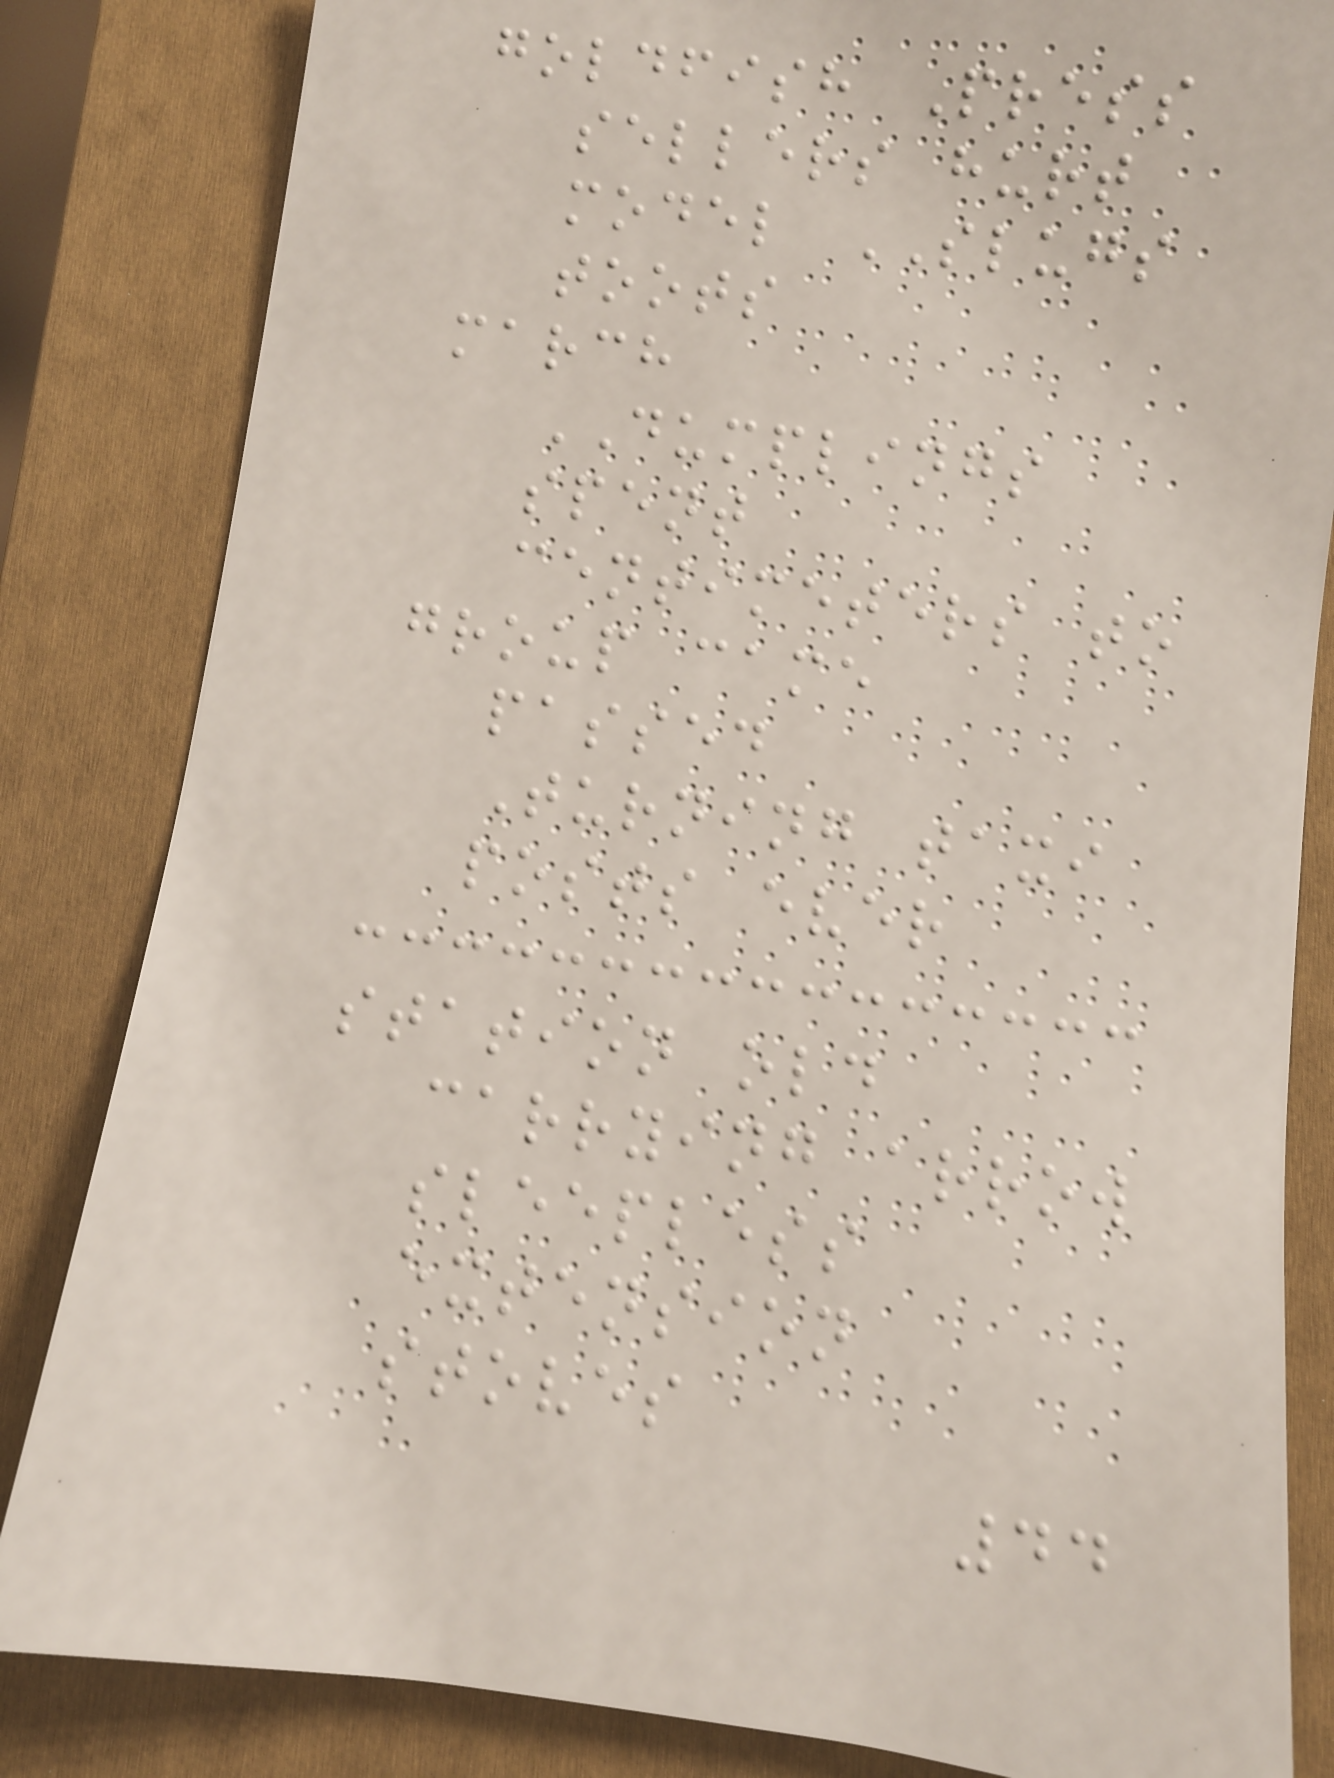goldfish Press
sellers hurt
model SLUGS
toots
march
DUMPLINGS
spent
centimeters to
group came
passed
Turning taxi
posts ever
station old
carrying arrow
sleepless
extension
stoves
44
